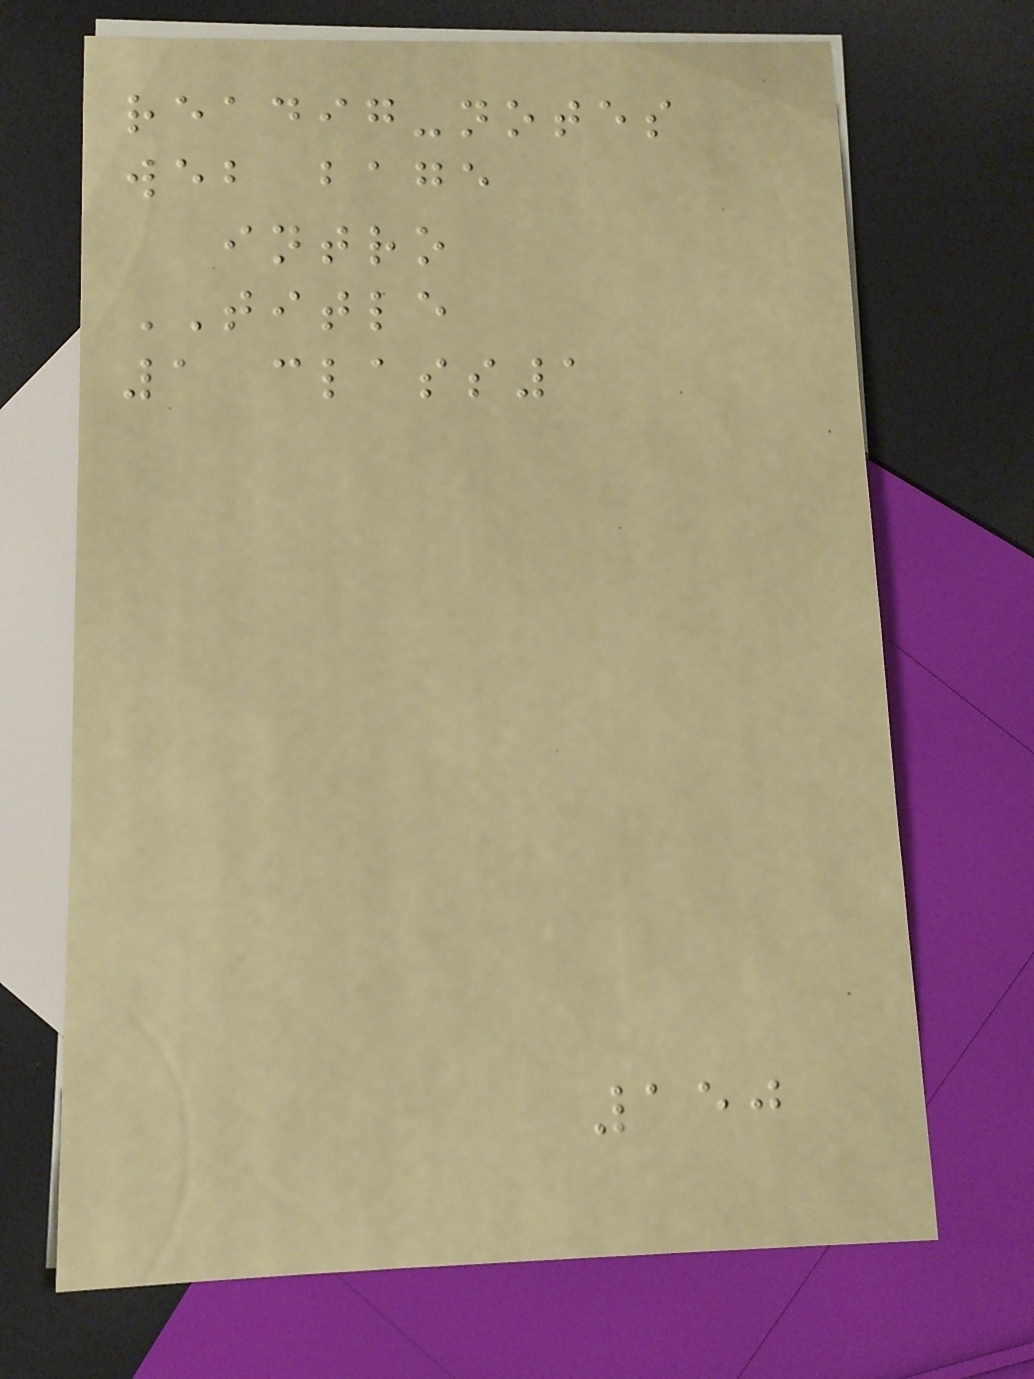readig-notes
web bage
intro
TITLE
1 class1
150
